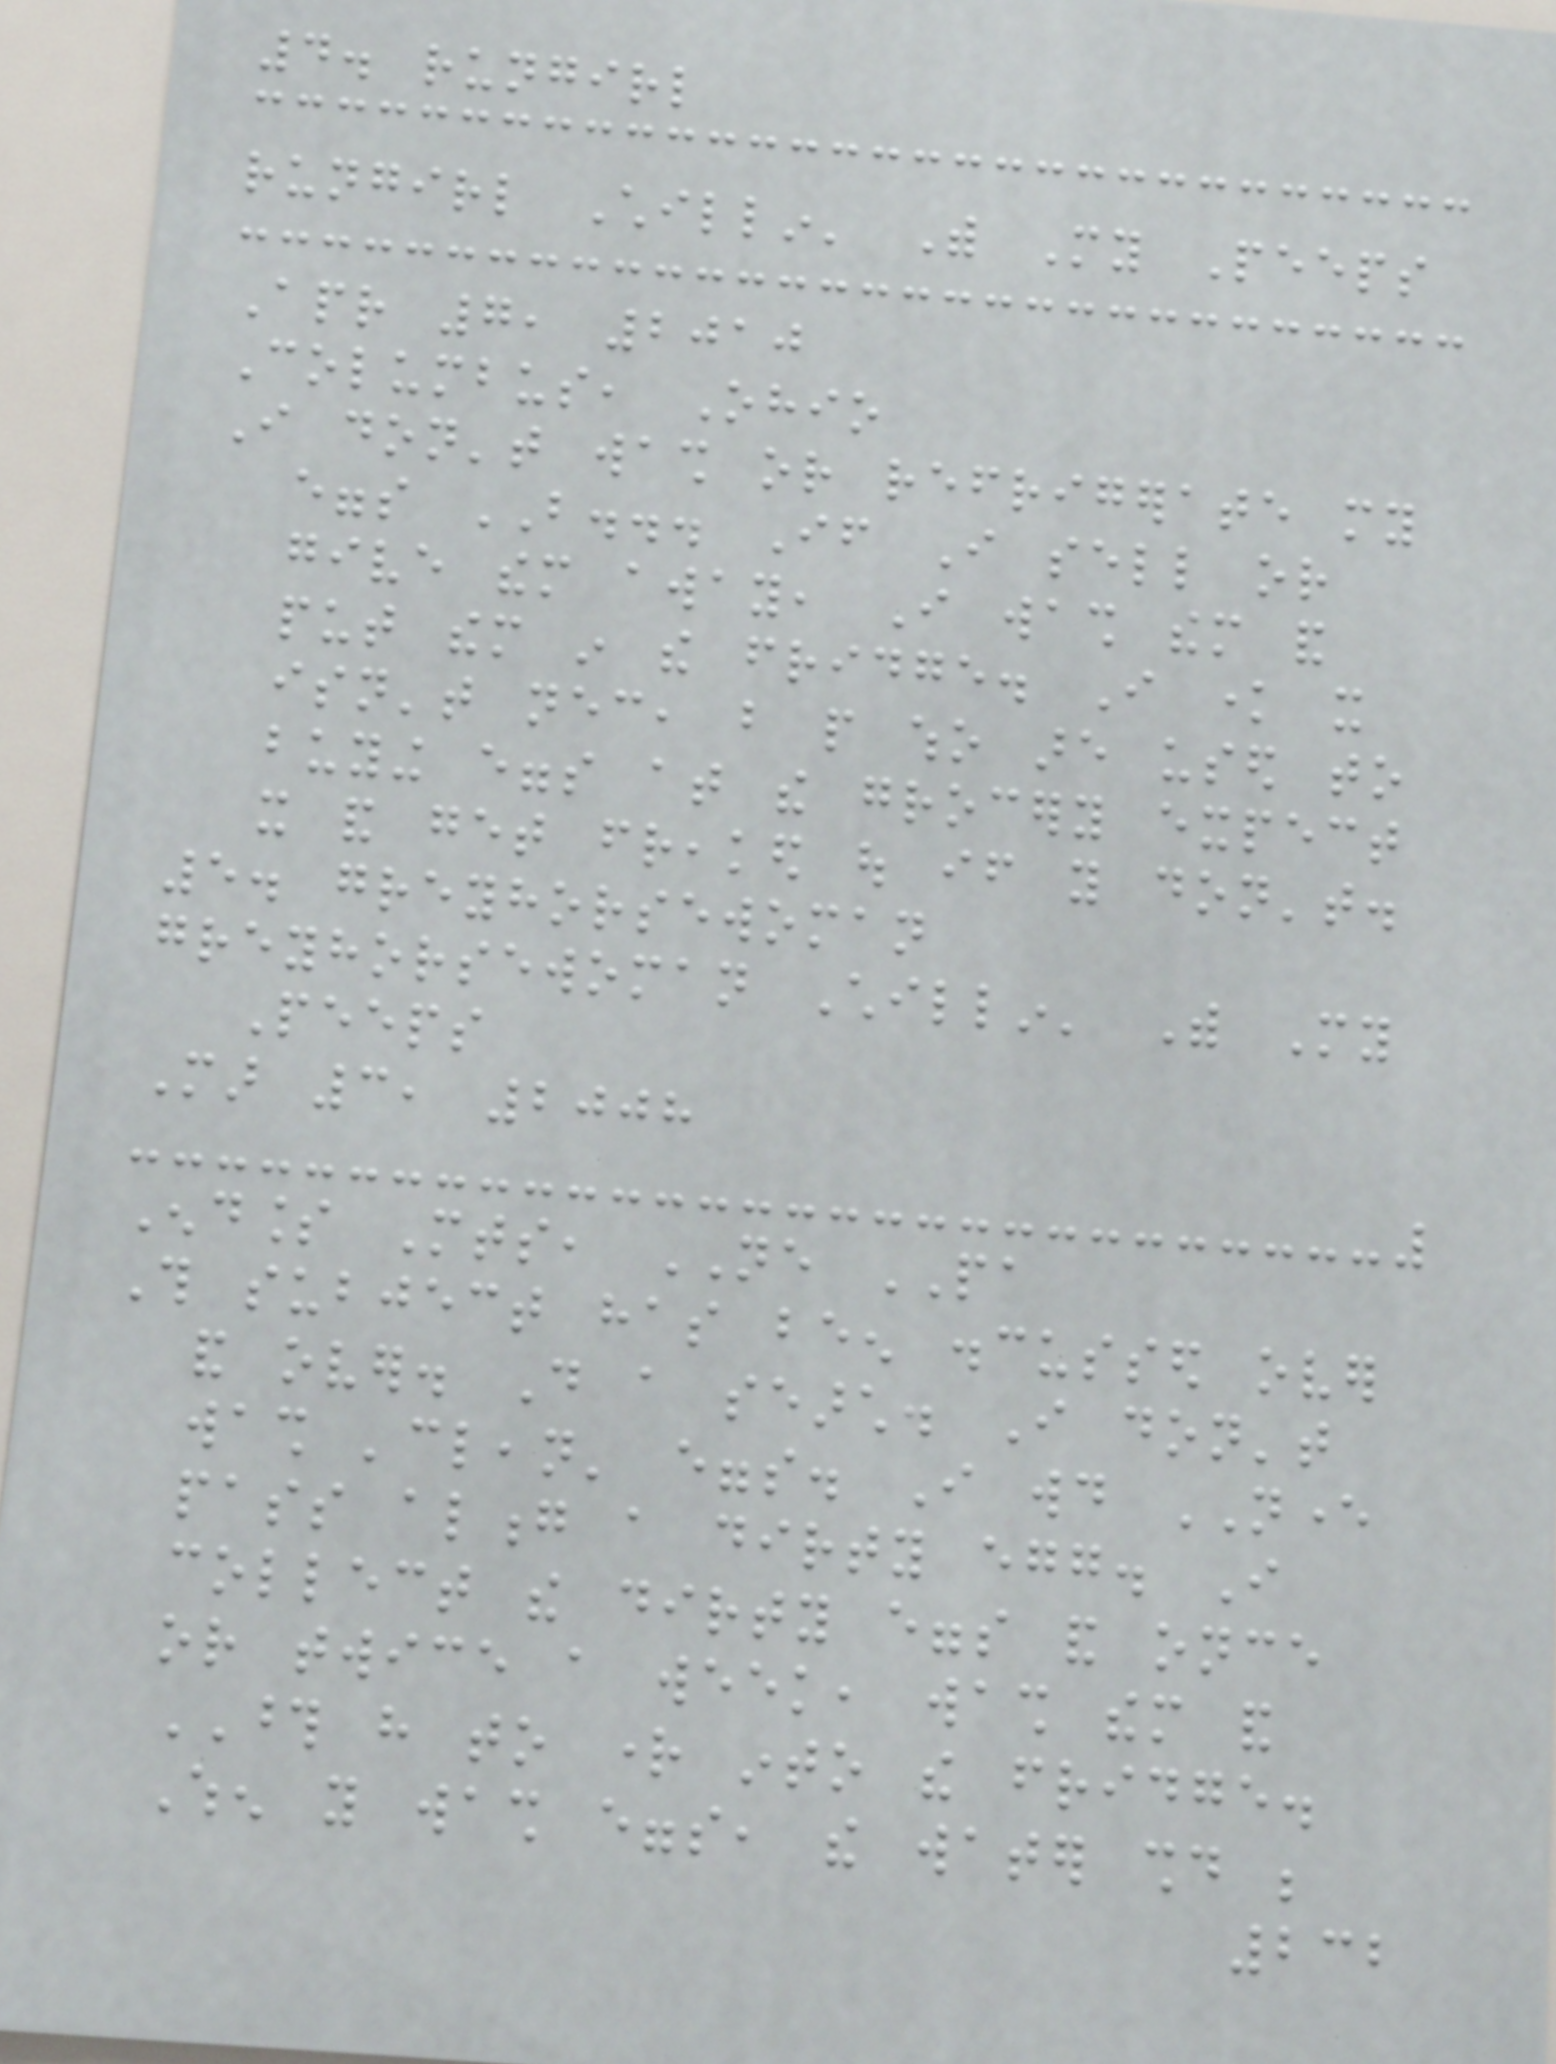4. rungirl
rungirl Chillin' With My Peeps
Apr 7, 2010
Columbus, Ohio
I don't wash or refrigerate my
eggs BUT... If I sell or
give them away, I wash them and
put them in the fridge. I know it
isn't necessary, but people who are used to
buying eggs at the grocery expect
it and get freaked out if you don't.
5. greyhorsewoman
greyhorsewoman Chillin' With My
Peeps
Mar 3, 2008
Endless Mts, NE PA
This subject has been discussed over
and over. Do a search. I don't
wash 'clean' eggs. I would NEVER
pass along a dirty egg. I
collect the dirty eggs and once
or twice a week, wash them and
THOSE have to right into the fridge.
When you wash eggs, the water should be
232
